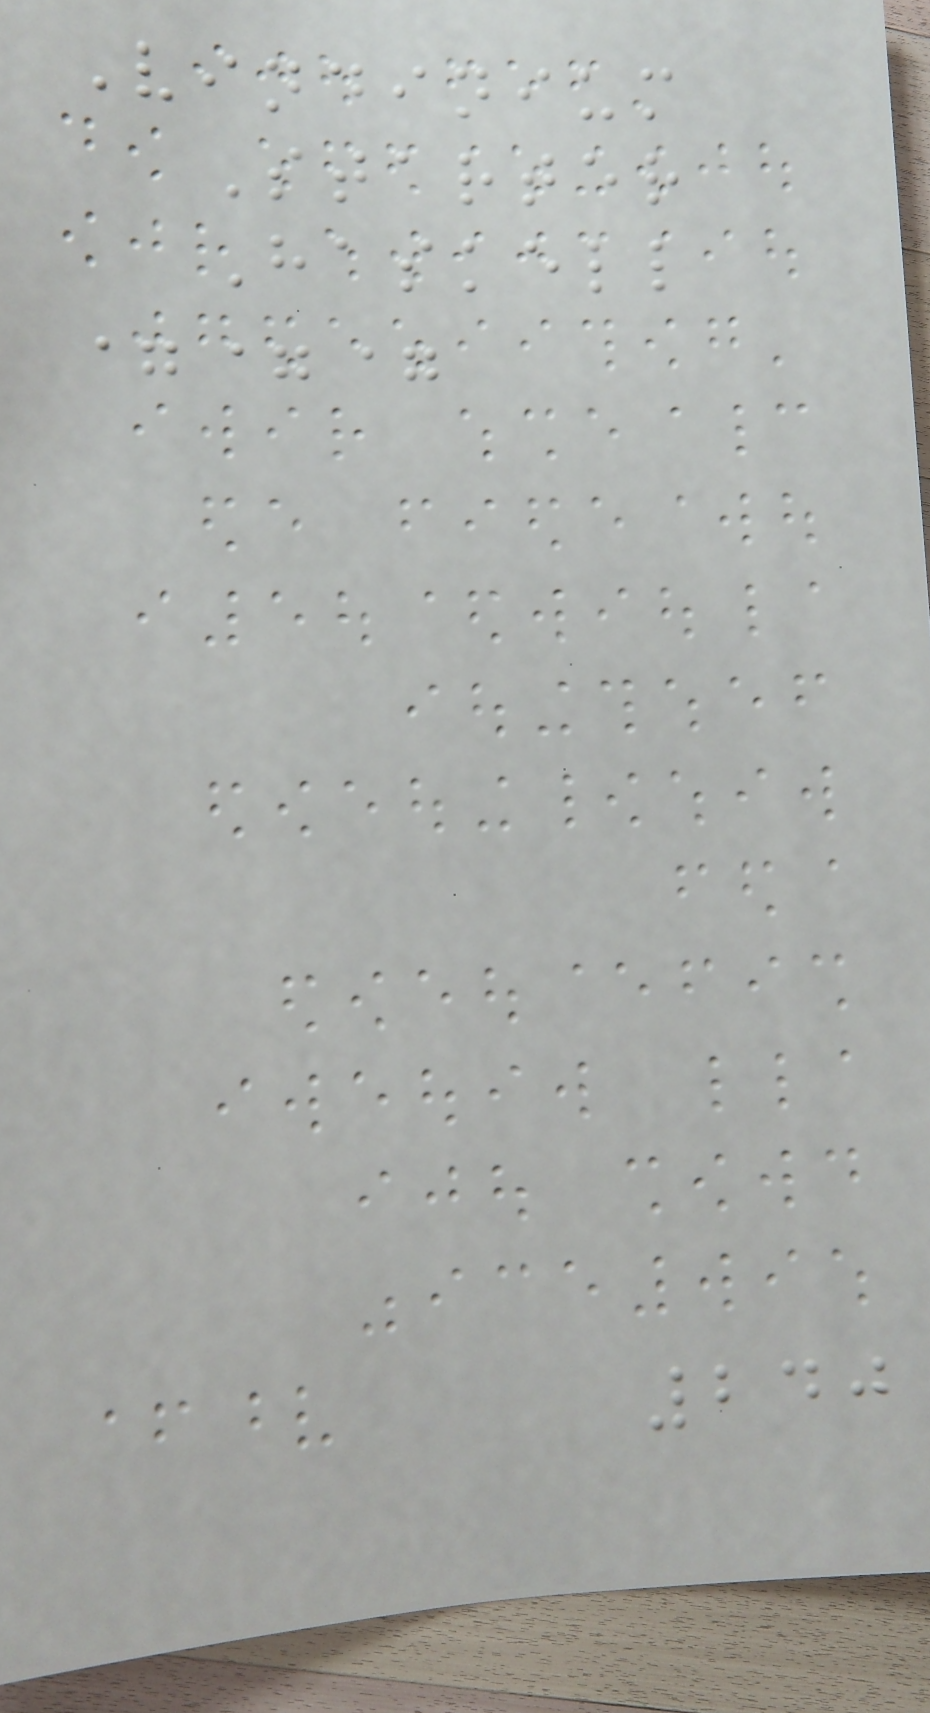Vindinium
Starter
Haskell
===
240
